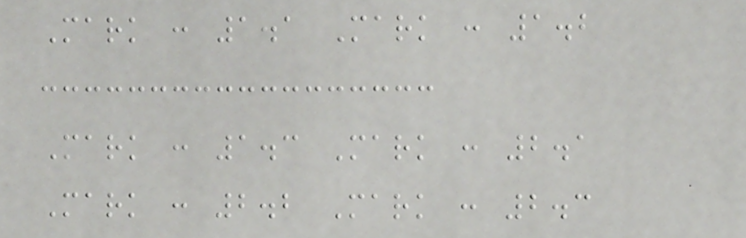Mark : 1.1 Mark : 1.2
Mark : 1.3 Mark : 2.1
Mark : 2.2 Mark : 2.3
